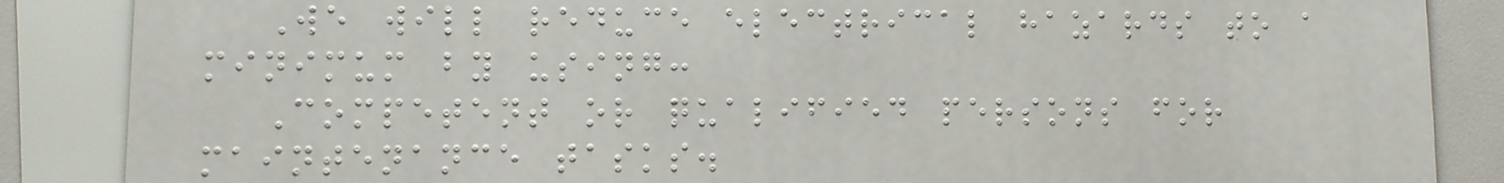We will reduce electrical hazards to a
minimum by using:
Competent or qualified persons for
maintenance tasks.
